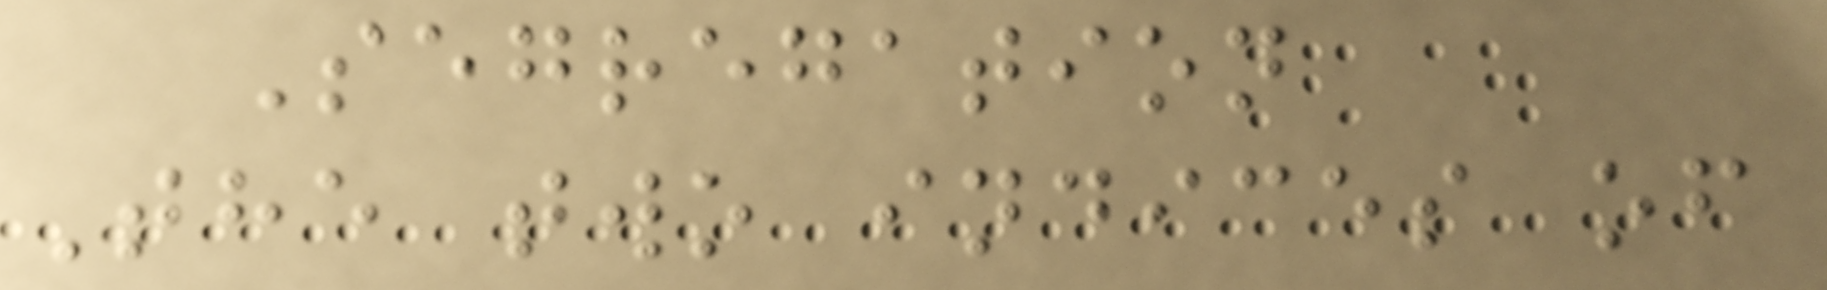Segregation
The two indices of
